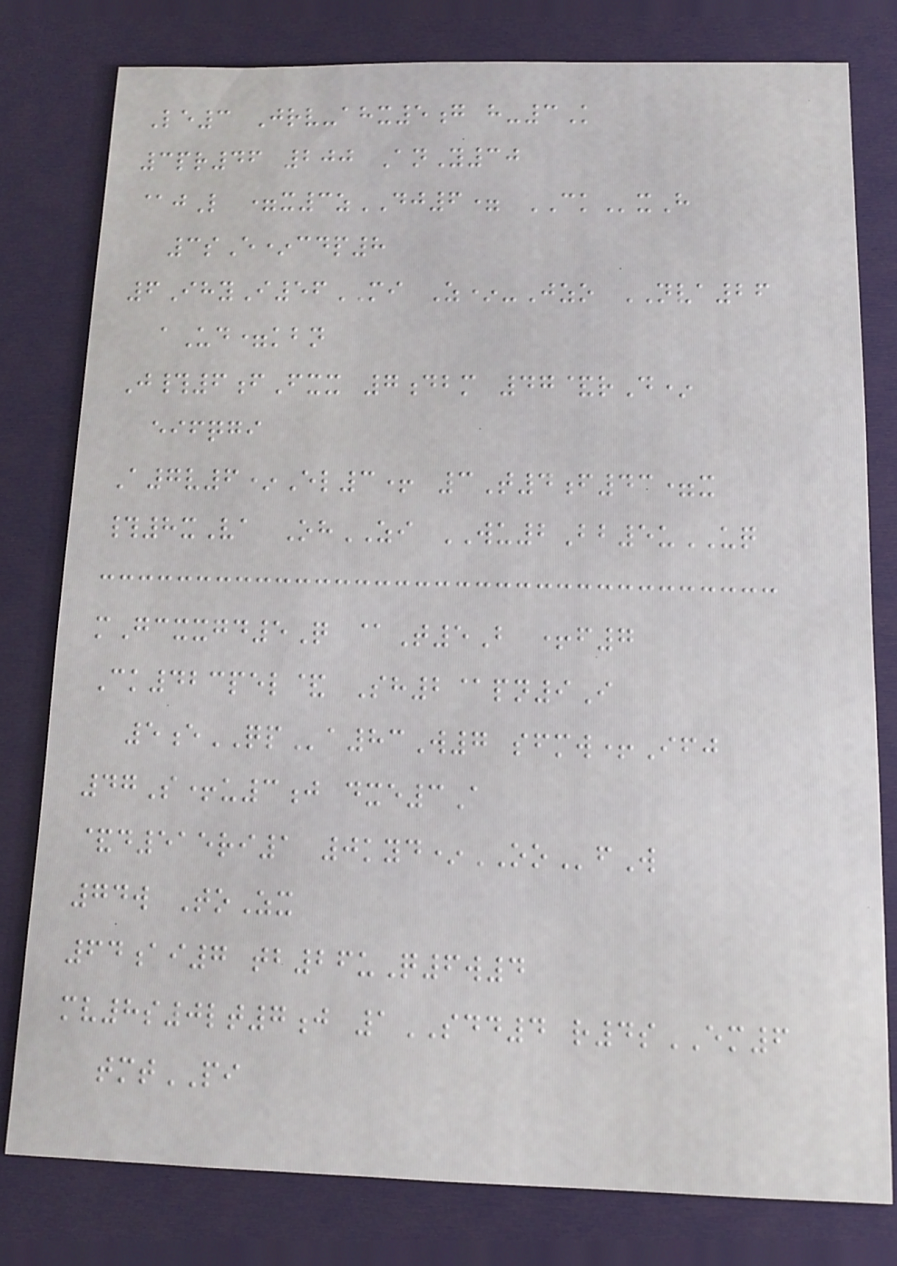Le3 Jrv-ahx5g h-3K
3pr46 200 AnY30
@jL =x3zDJ6= CKxH
3sE*cdp8
6IhyI56MI Z*-Jzo NVA26
aUd=kbn
J#6fFxx 7dbm 47&rD*
eifqgi
A7v6*El3+ 3T4f43=x
#8xVa OhZI WU2Bb5uUQ
mGcxxgd5Q @T5B +f7
Ck423pel& Sh2@pn9I
5eQPa83W7 sfmw+Ifj
47S+u3j dxe3A
&d515ri1 0kyd*OOfW
74w ToZx
64ai7 tb26uQ6w4
mv8s0lt7j 1SDD4 r4sEM6
tmtPI
